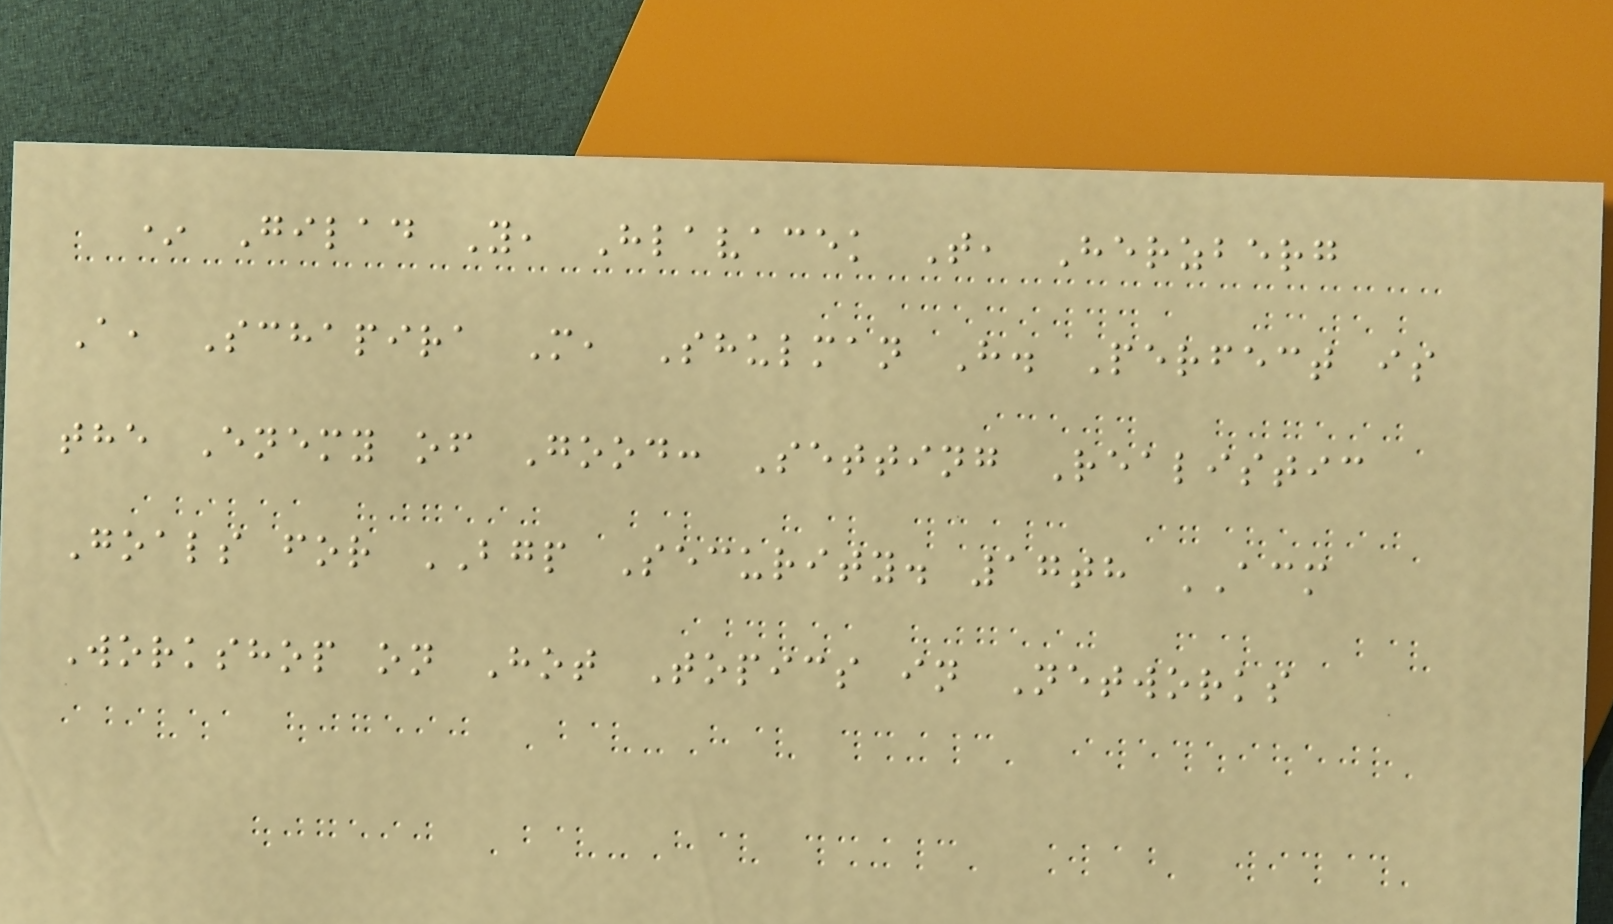* Gilad Y, Hlavacek T, Herzberg
A, Schapira M, Shulman H. Perfect is
the Enemy of Good: Setting Realistic
Goals for BGP Security. 17th ACM
Workshop on Hot Topics in Networks
